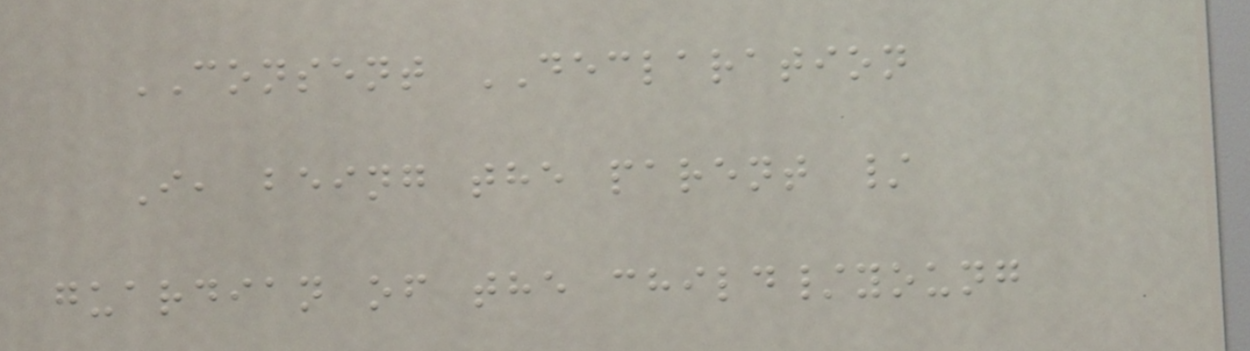CONSENT DECLARATION
I, being the parent /
guardian of the child/young
